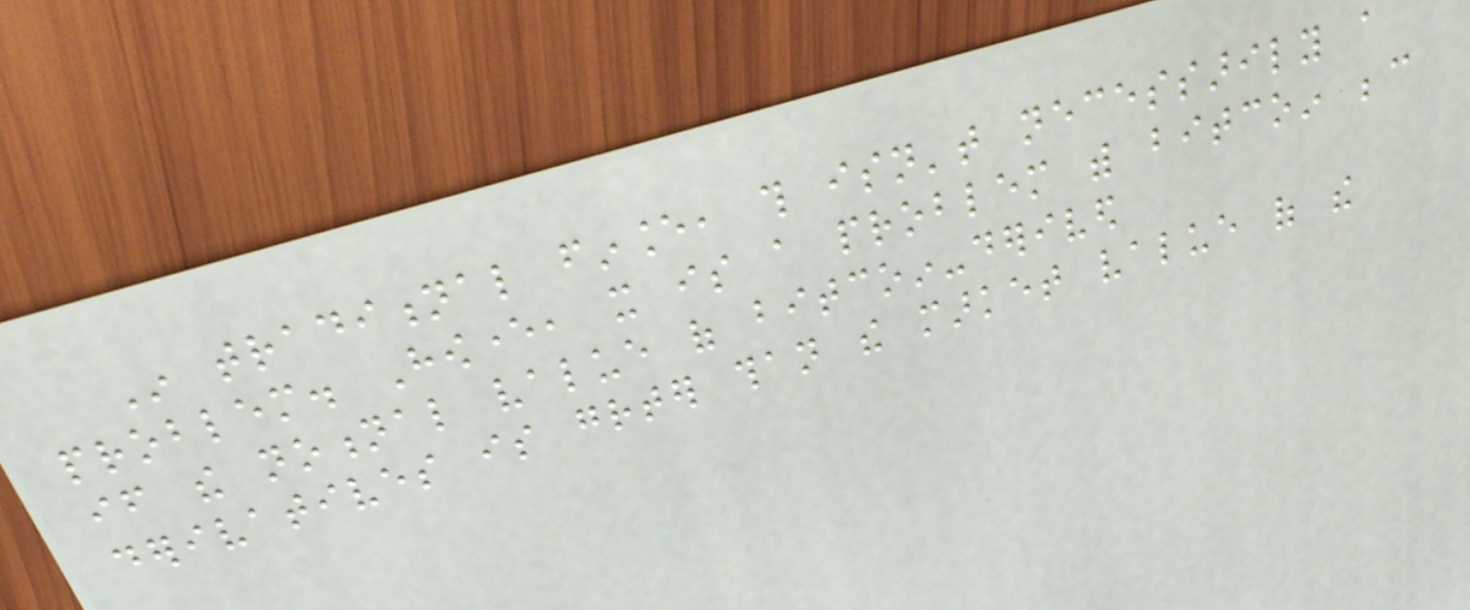In traditional finance, this isn't necessarily a
problem. However, it is a problem with bitcoin because
if the notional value of bitcoin-derived
derivatives is greater than the market value of the
